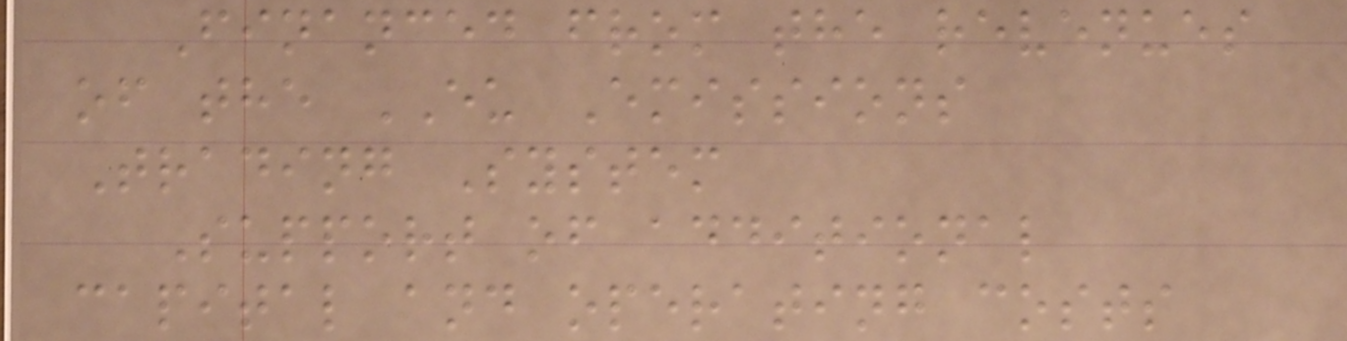Financed from the revenues
of the EU Emissions
Trading System
Support of additional
capital and operating costs
